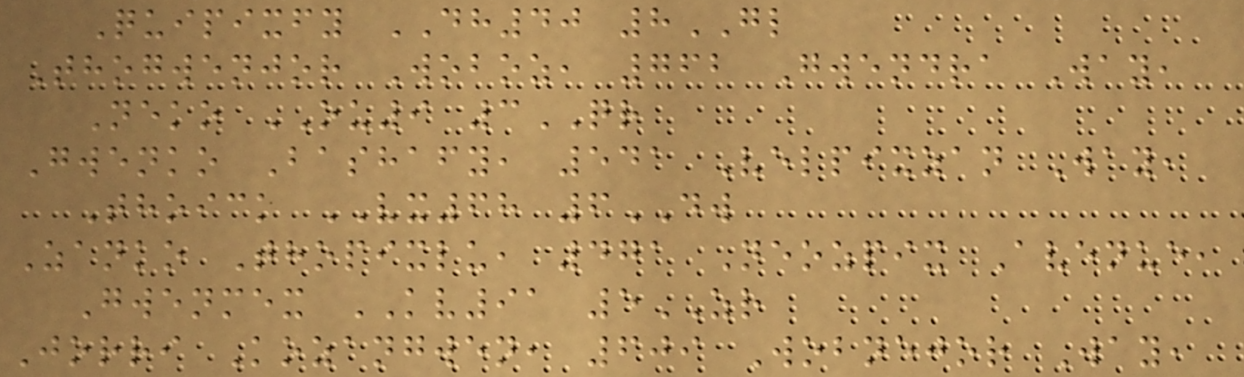Quipixfy DH40 8GL
Thogwenjor Woboz, 762 Gwendra Way,
Neko OU9 3QR
Gwenko Bashafy, 541 Velpixzan Way,
Thoick VX68 6DW
Zanko Thopixlu, 471 Neozpix Avenue,
Gwenmex KV91 5ZR
Jorri Kozangwen, 609 Wobnejor Way,
